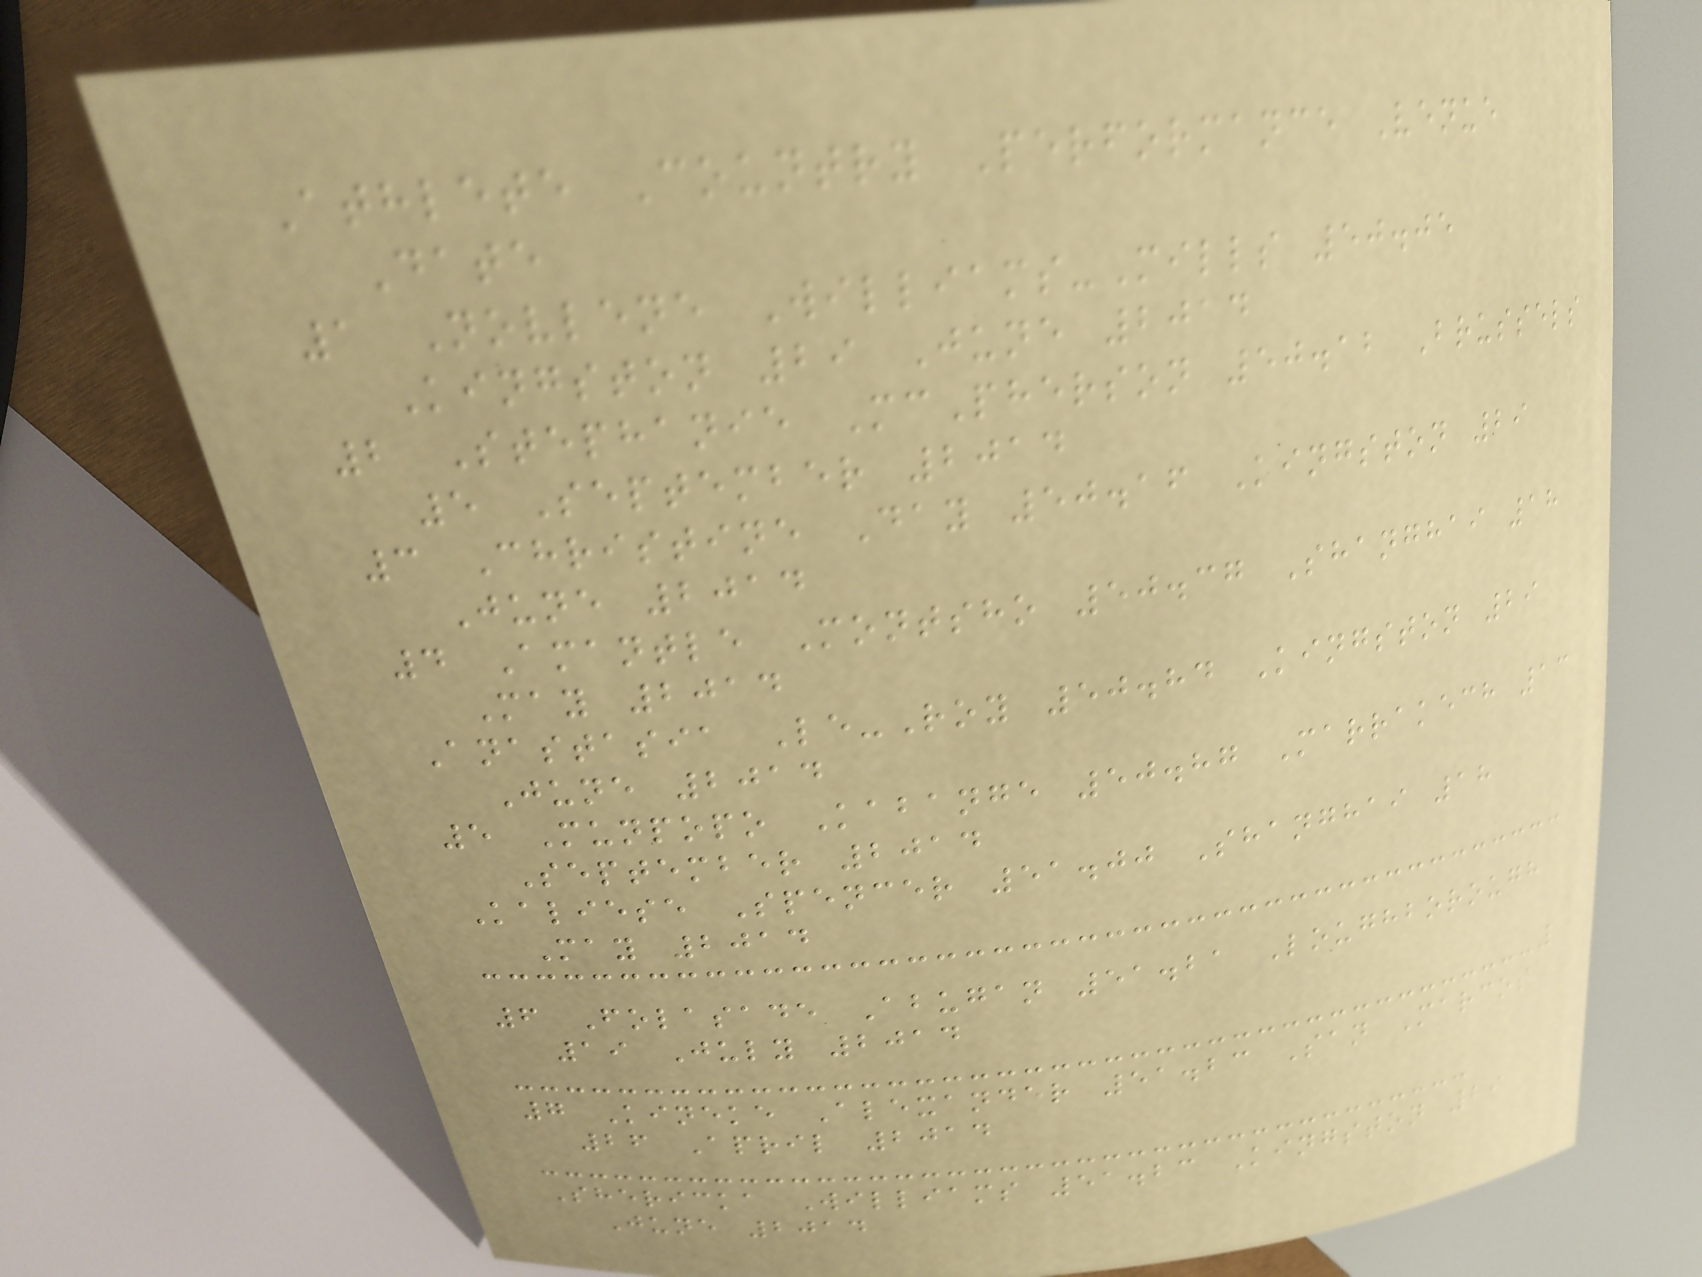Athlete Country Performance Venue
Date
1 Novlene Williams-Mills 50.05
Kingston 29 June 2014
2 Stephanie McPherson 50.12 Brussels
5 September 2014
3 Christine Day 50.16 Kingston 29
June 2014
4 Amantle Montsho 50.37 Shanghai 18
May 2014
Anastasia Le-Roy 50.84 Kingston 29
June 2014
5 Munpopo Kabange 50.87 Marrakech 13
September 2014
Kaliese Spencer 51.00 Shanghai 18
May 2014
6 Folasade Abugan 51.21 Loughborough
19 July 2014
7 Kineke Alexander 51.23 San Marcos
26 April 2014
Shericka Williams 51.23 Kingston 29
June 2014
